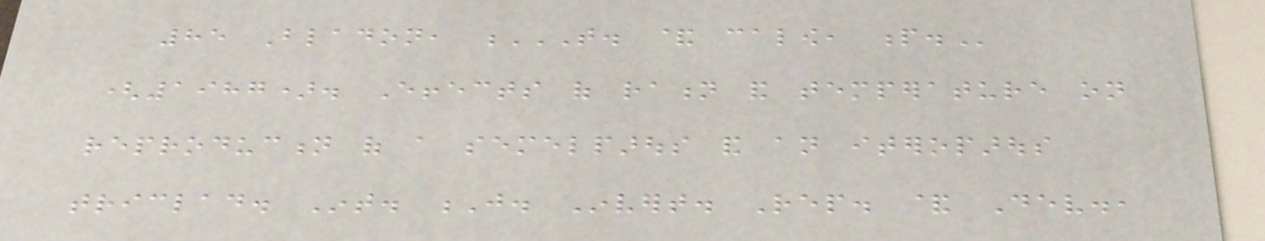85 Bladon, T. & CALOW, P.
(1987). Effects of ration and temperature on
reproduction of a semelparous and an iteroparous
triclad. Int. J. Invert. Rep. & Dev.,
